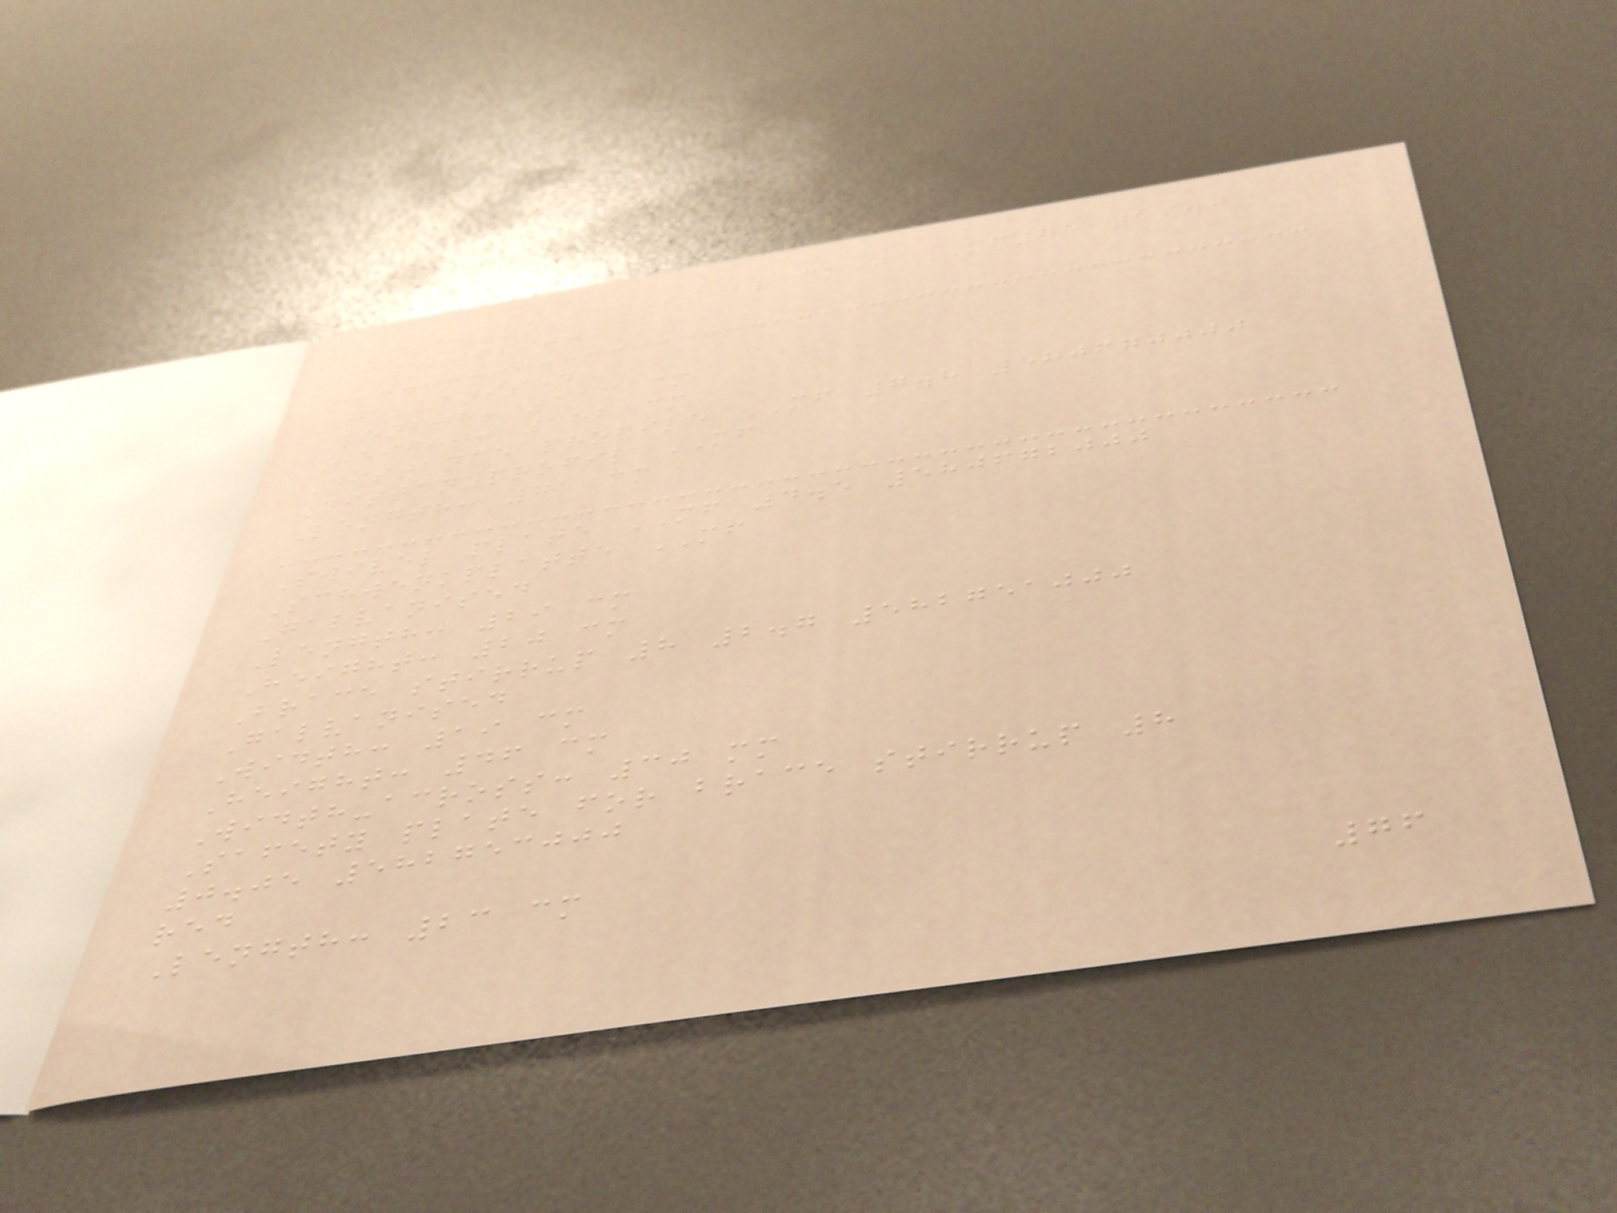Screw-on access bracket MF75 19.0
580669000
Galvanised
Length: 113 cm
Height: 152 cm
Distance profile MF 7.8 580670000
Distanzprofil MF
Length: 71 cm
Swivel plate MF 4.5 580672000
Schwenkplatte MF
Galvanised
Length: 29 cm
Height: 20 cm
Brace stirrup 8 2.7 582751000
Galvanised
Width: 19 cm
Height: 46 cm
Width-across: 30 mm
Safety plate for brace stirrup 8
0.05 582753000
red
Length: 23 cm
76
